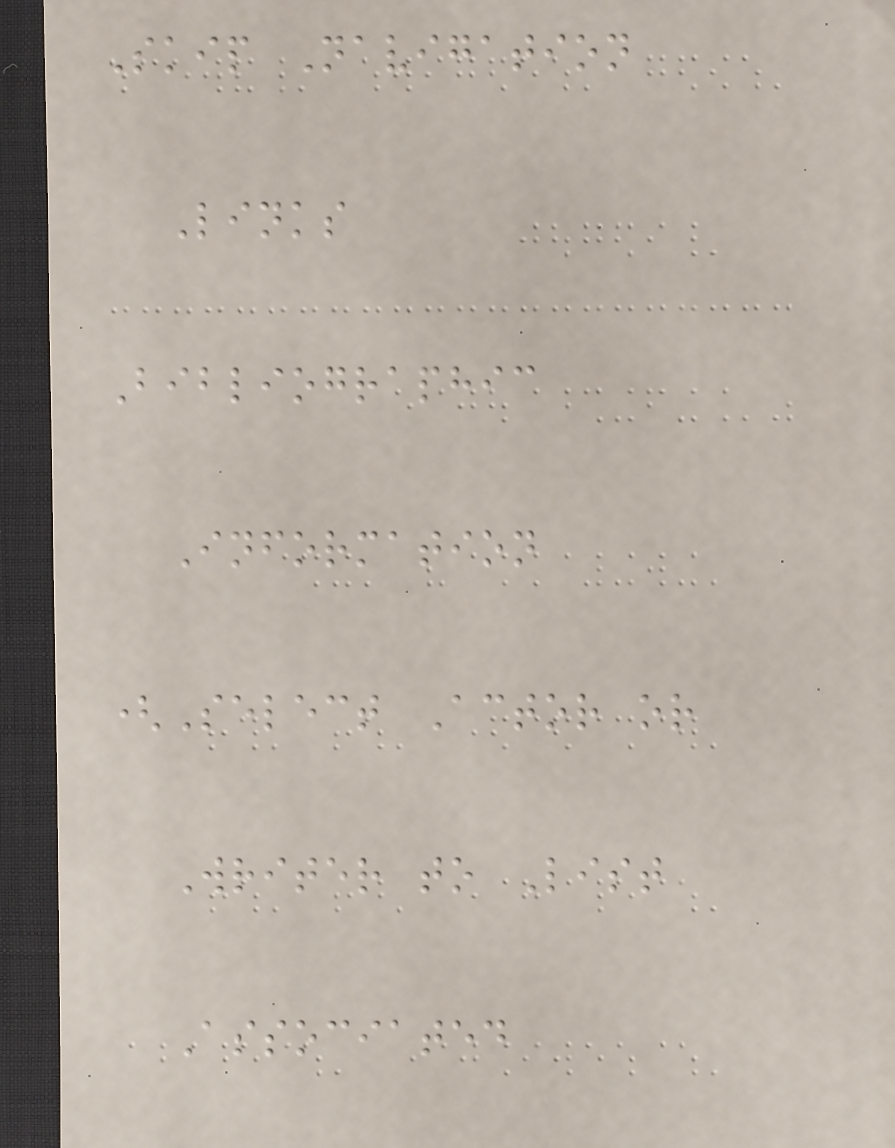Skip Navigation
Links
Bibliographic
Information
(Select Actor or
Writer to List
Associated
